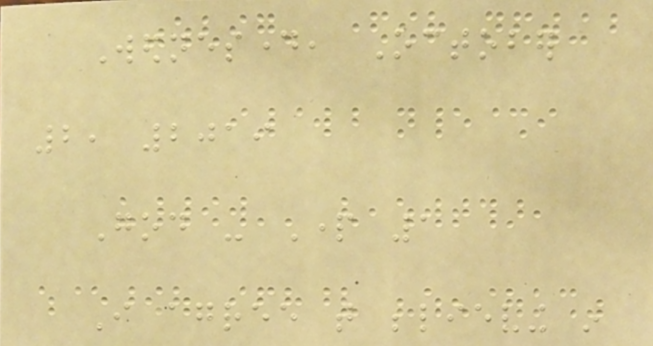Wednesday, October
2, 2019
God - Part 1
I agree that believing in
